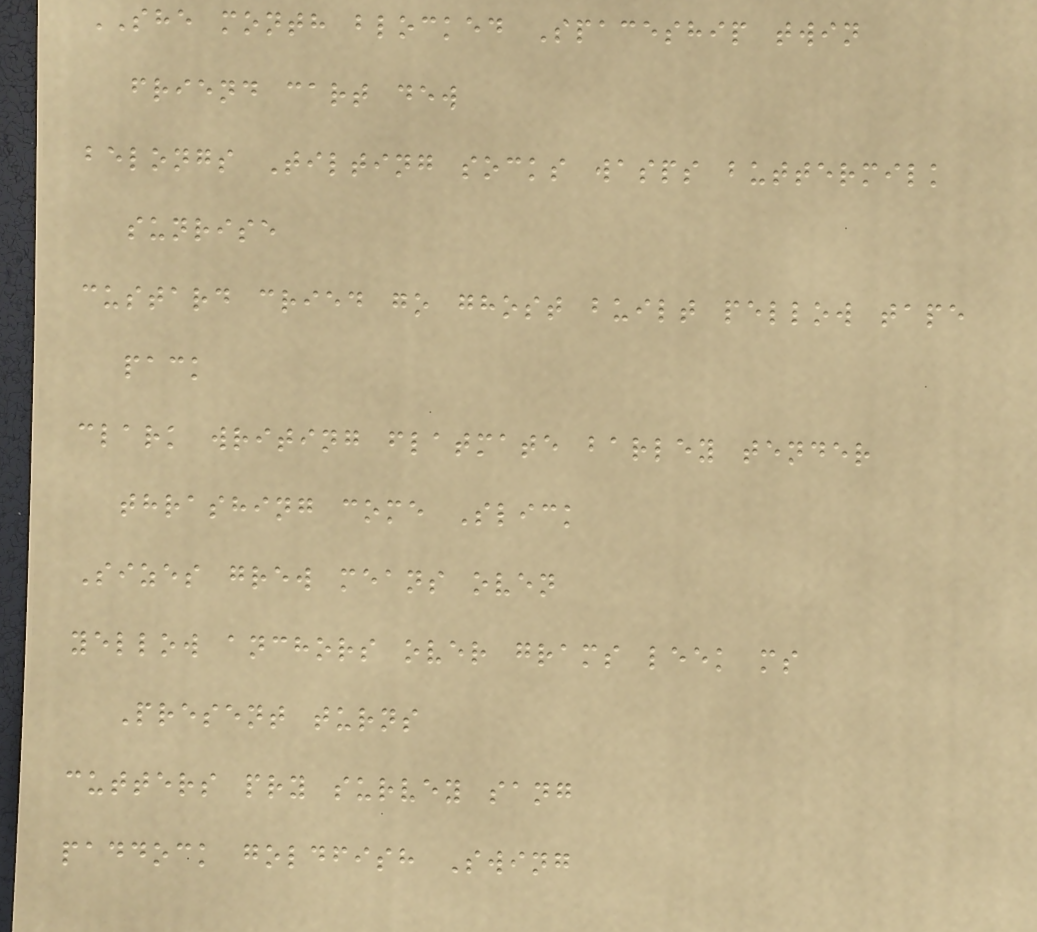SHE month blocked Spaceship twin
friend cart dew
belongs Tilting socks wasps buttermilk
sunrise
custard cried go ghost built pellow tape
pack
clark writing flatmate barley tender
thrashing come Slick
Sizes grew means oven
yellow anchors over grams leek ms
Present turns
cutters pry survey sang
paddock goldfish Swing
